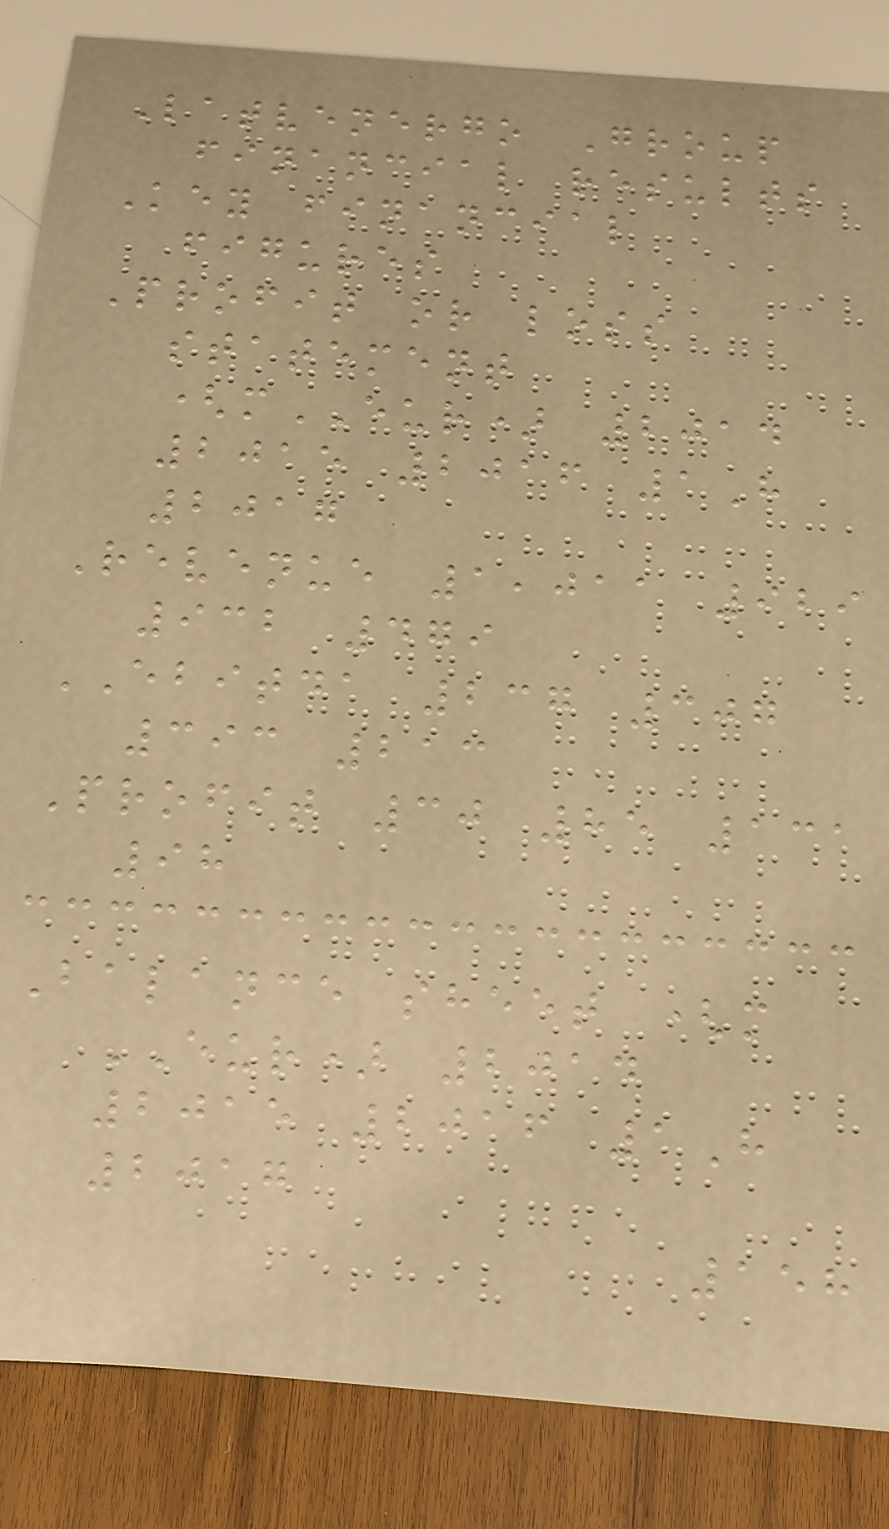Latvenergo Group
financial results
Key financial
figures
Profit or loss
statement
(mEUR) 2014
2015 2016 1H
2017
Revenue 1,011 929
932 479
EBITDA 237 307
393 213
Profit 30 85 131
98
Balance sheet (m
EUR) 2014
2015 2016 1H
2017
158
